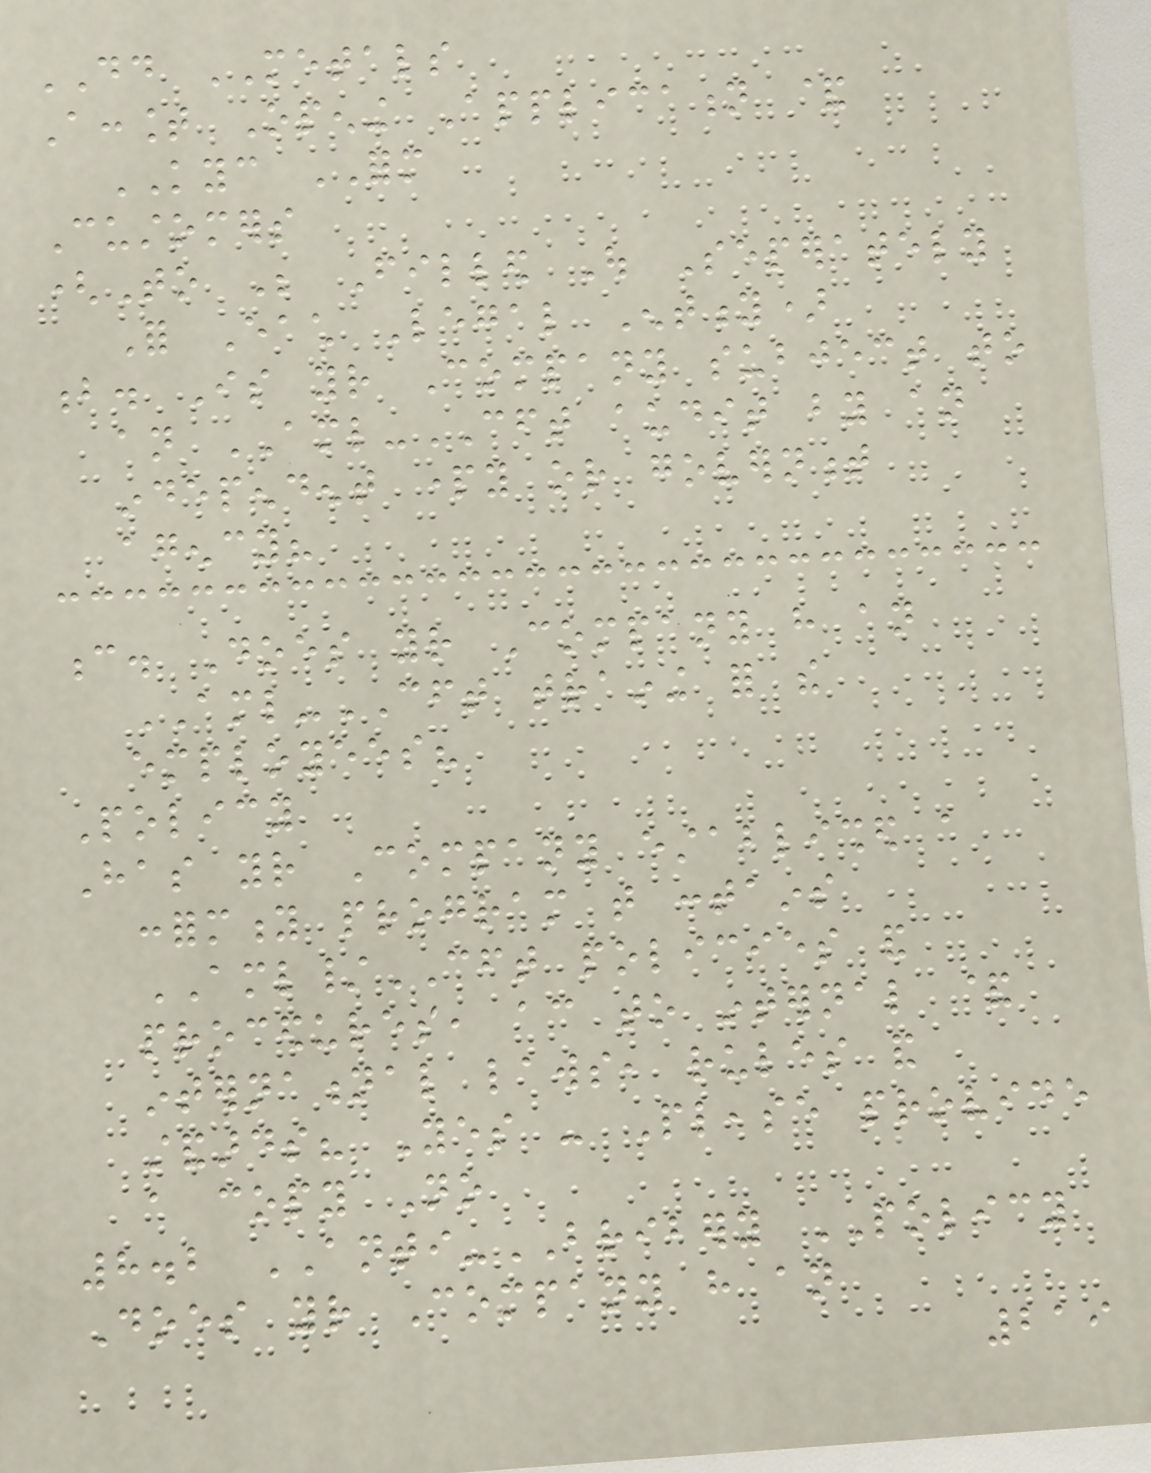DD METALS
Account Opening Application &
KYC FORM
Customers
(To Be Filled Out Seperately
For Each Legal Entity)
b. Is your Company subject to
an AML-CFT audit by an
independent party or government
agency?
c. Does your Company have an
AML-CFT training for the
employees?
Policy
Has your Company established a
conformity program that contains
AML/CFT policies and
procedures, according to internal &
international laws, rules and
standards? Yes - Please provide
a copy No
8.2 ANTI-BRIBERY POLICY
Does your Company have an
219
